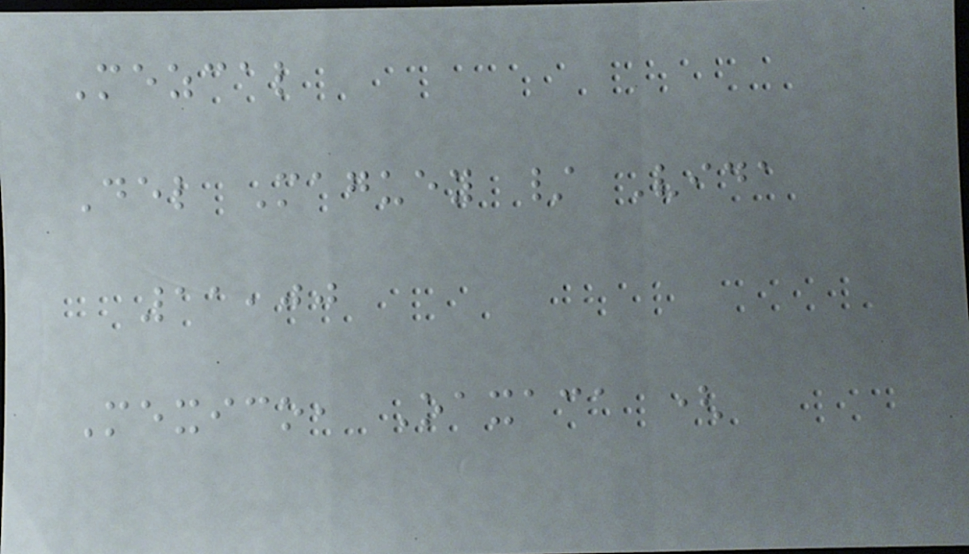Mezcal
Del Maguey / Vida
11,00
Mexico, Oaxaca (
